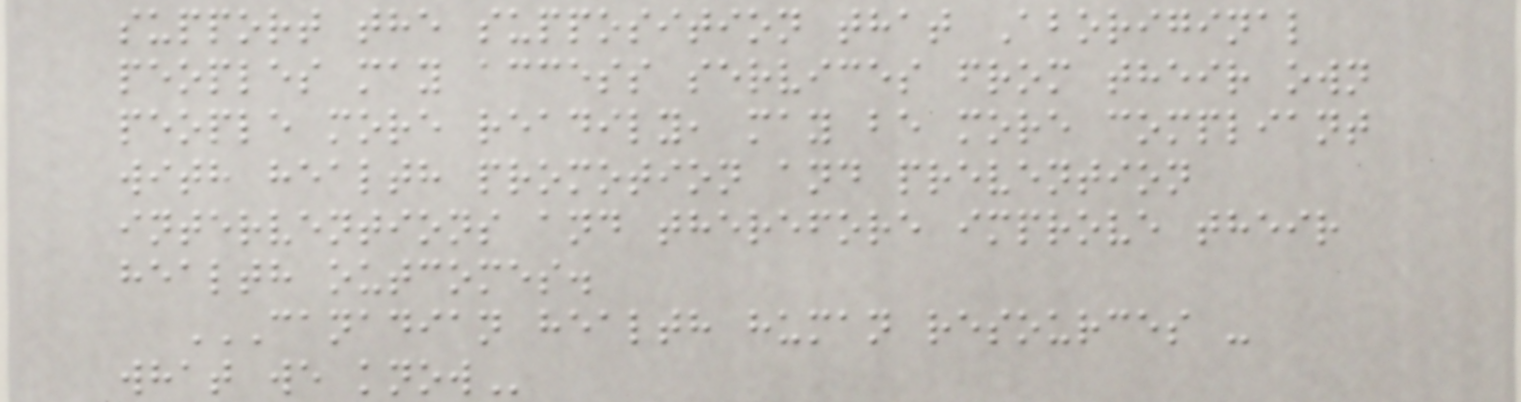support the supposition that Aboriginal
peoples may access services from their own
people more readily, may be more compliant
with health promotion and prevention
interventions and therefore improve their
health outcomes.
CANADIAN HEALTH HUMAN RESOURCES -
WHAT WE KNOW
